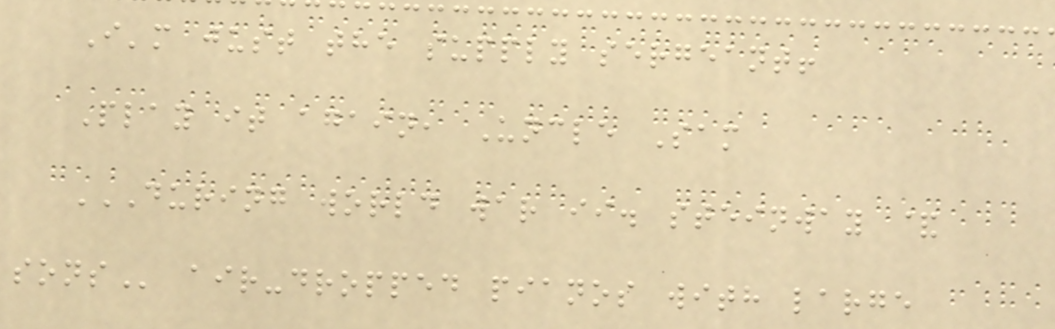I'm just the supply sergeant!
Play it again, Uncle Sam
DURING WORLD WAR II. STEINWAY &
SONS air-dropped pianos with large
